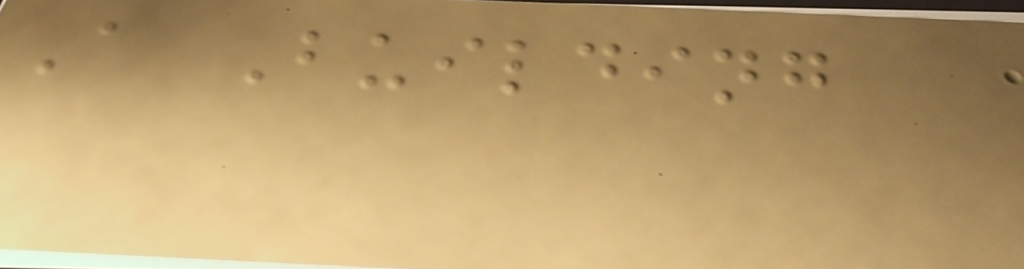A Building
